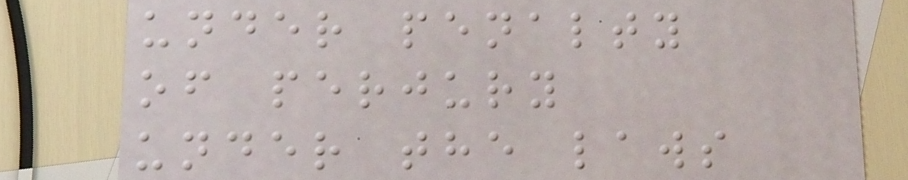under penalty
of perjury
under the laws
